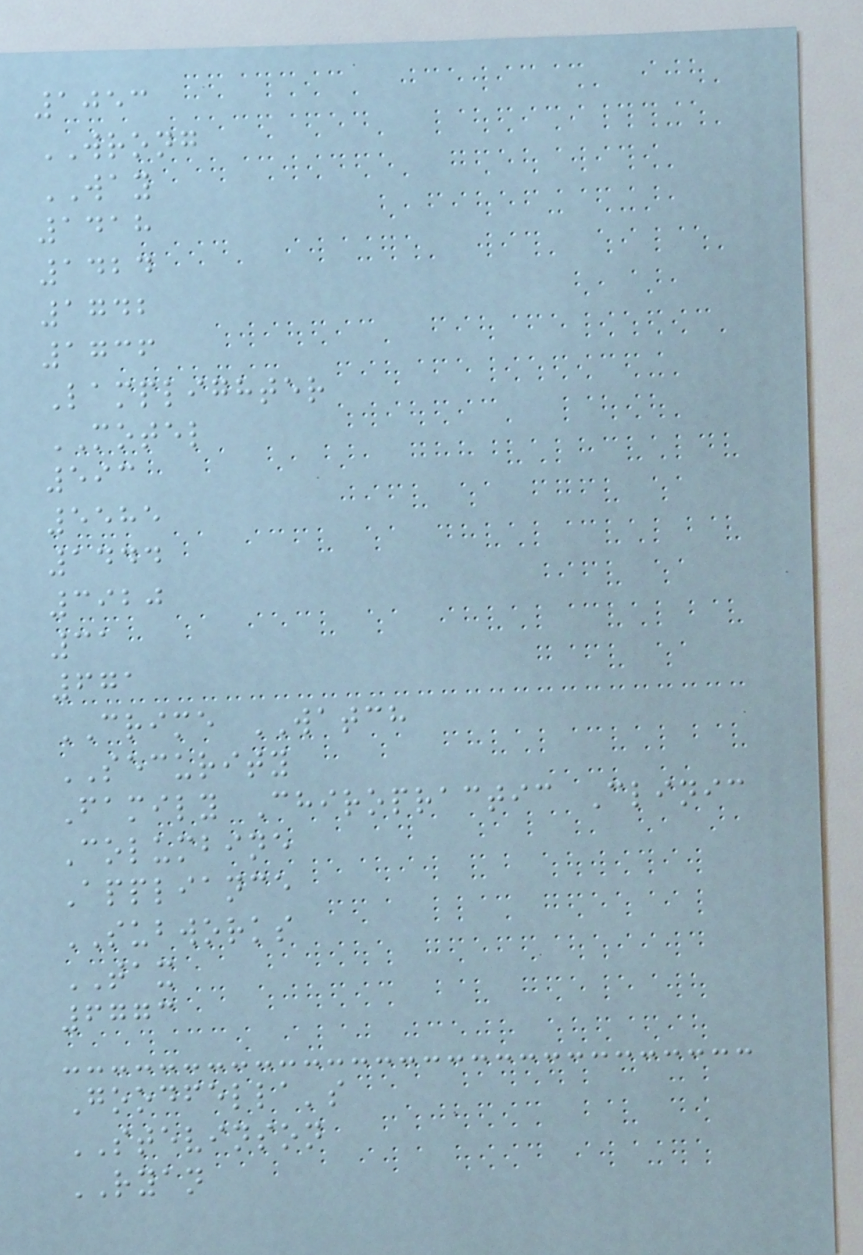1053
WRONG
WAY
1418
1424
1742
1736
Lamplighter
MOTEL
593
5585
1444
3920
31
671
CRIME WATCH
SECURITY
Family Chiropractic Clinic
Columbine
Appliance
SUBWORKS
TAX
6773
Goodfella's
STEVINSON
RYAN
